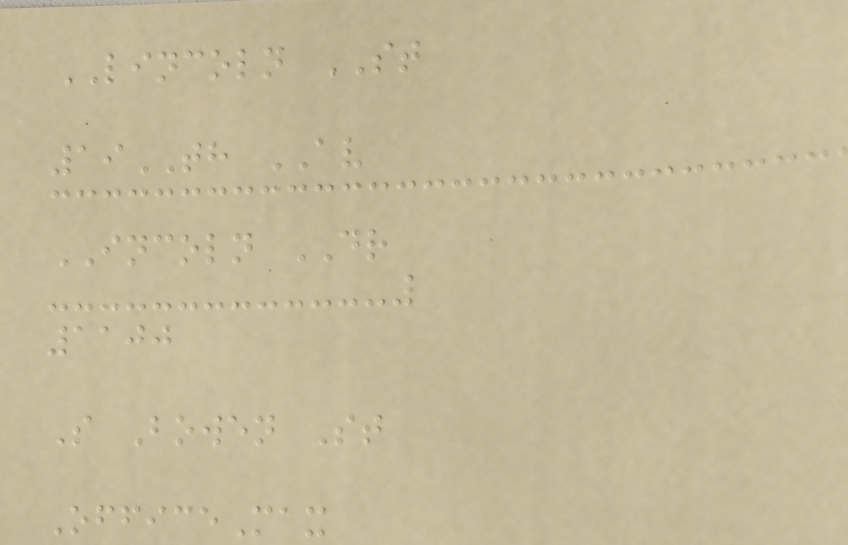LINCOLN ST
19TH AV
INCOLN DR
1100
S Bowen St
OfficeMax
